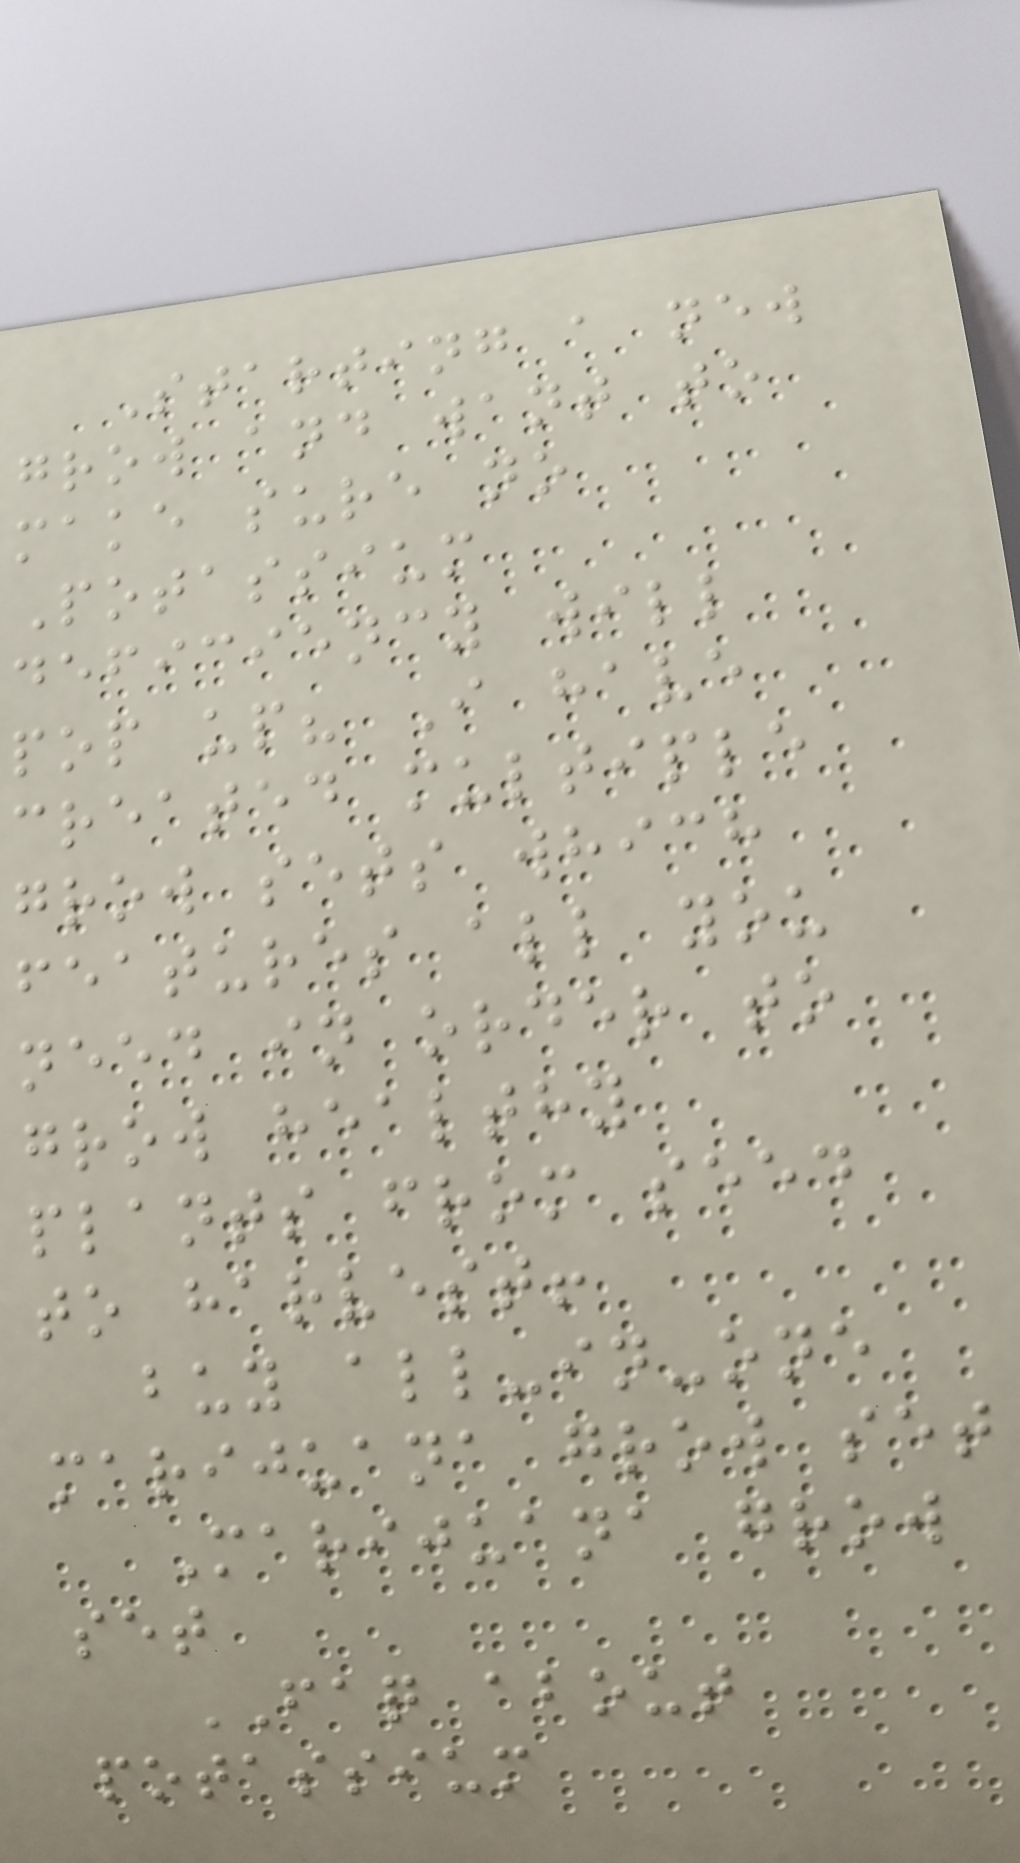Starting a new
grow and want to
make sure no
Potassium
deficiency will
pop up? I have
created multiple
grow sets which
features all you
need in order to
grow healthy
plants from seed
to harvest!
buy all-in-one
marijuana grow set
Marijuana grow
set
FAQ about
potassium
